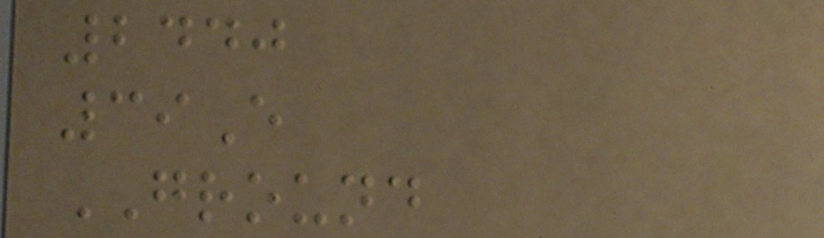2440
39E
GROUND
